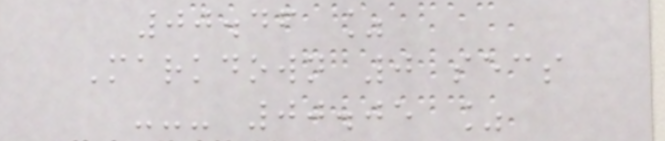00.46 %
Markdown 0 secs
--- 00.05 %
